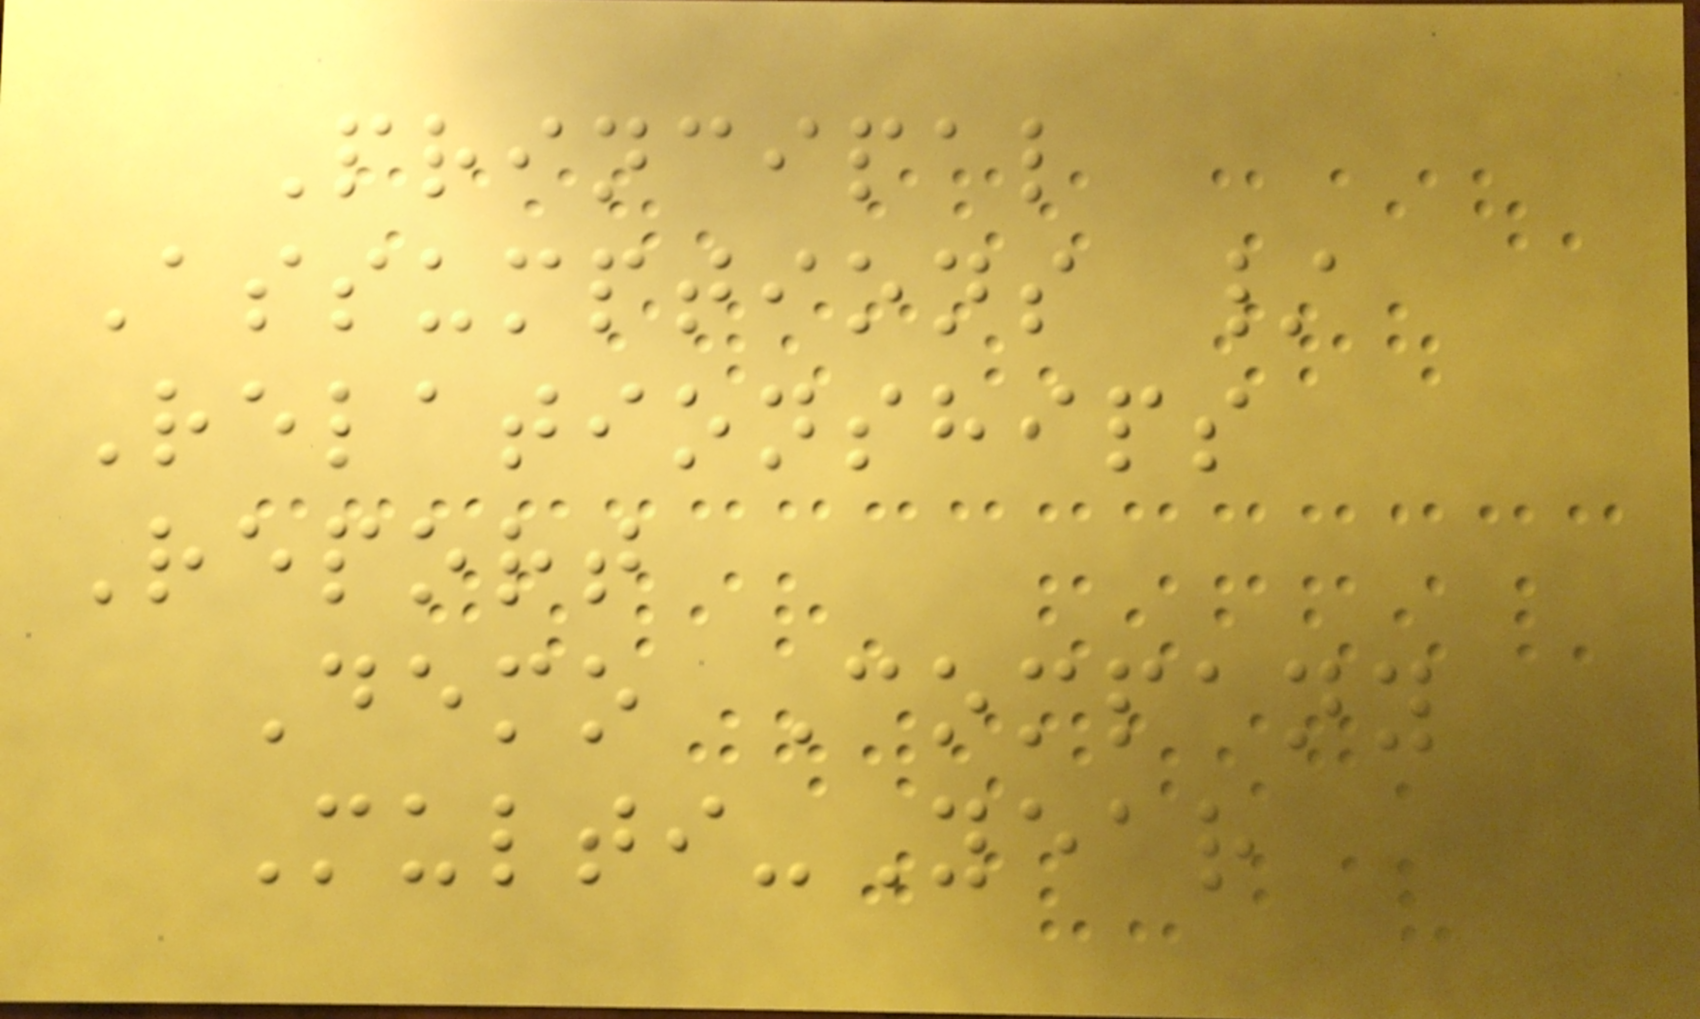Principal
Assumptions /
Relationships
Report
Demo Company
Multi-Year
